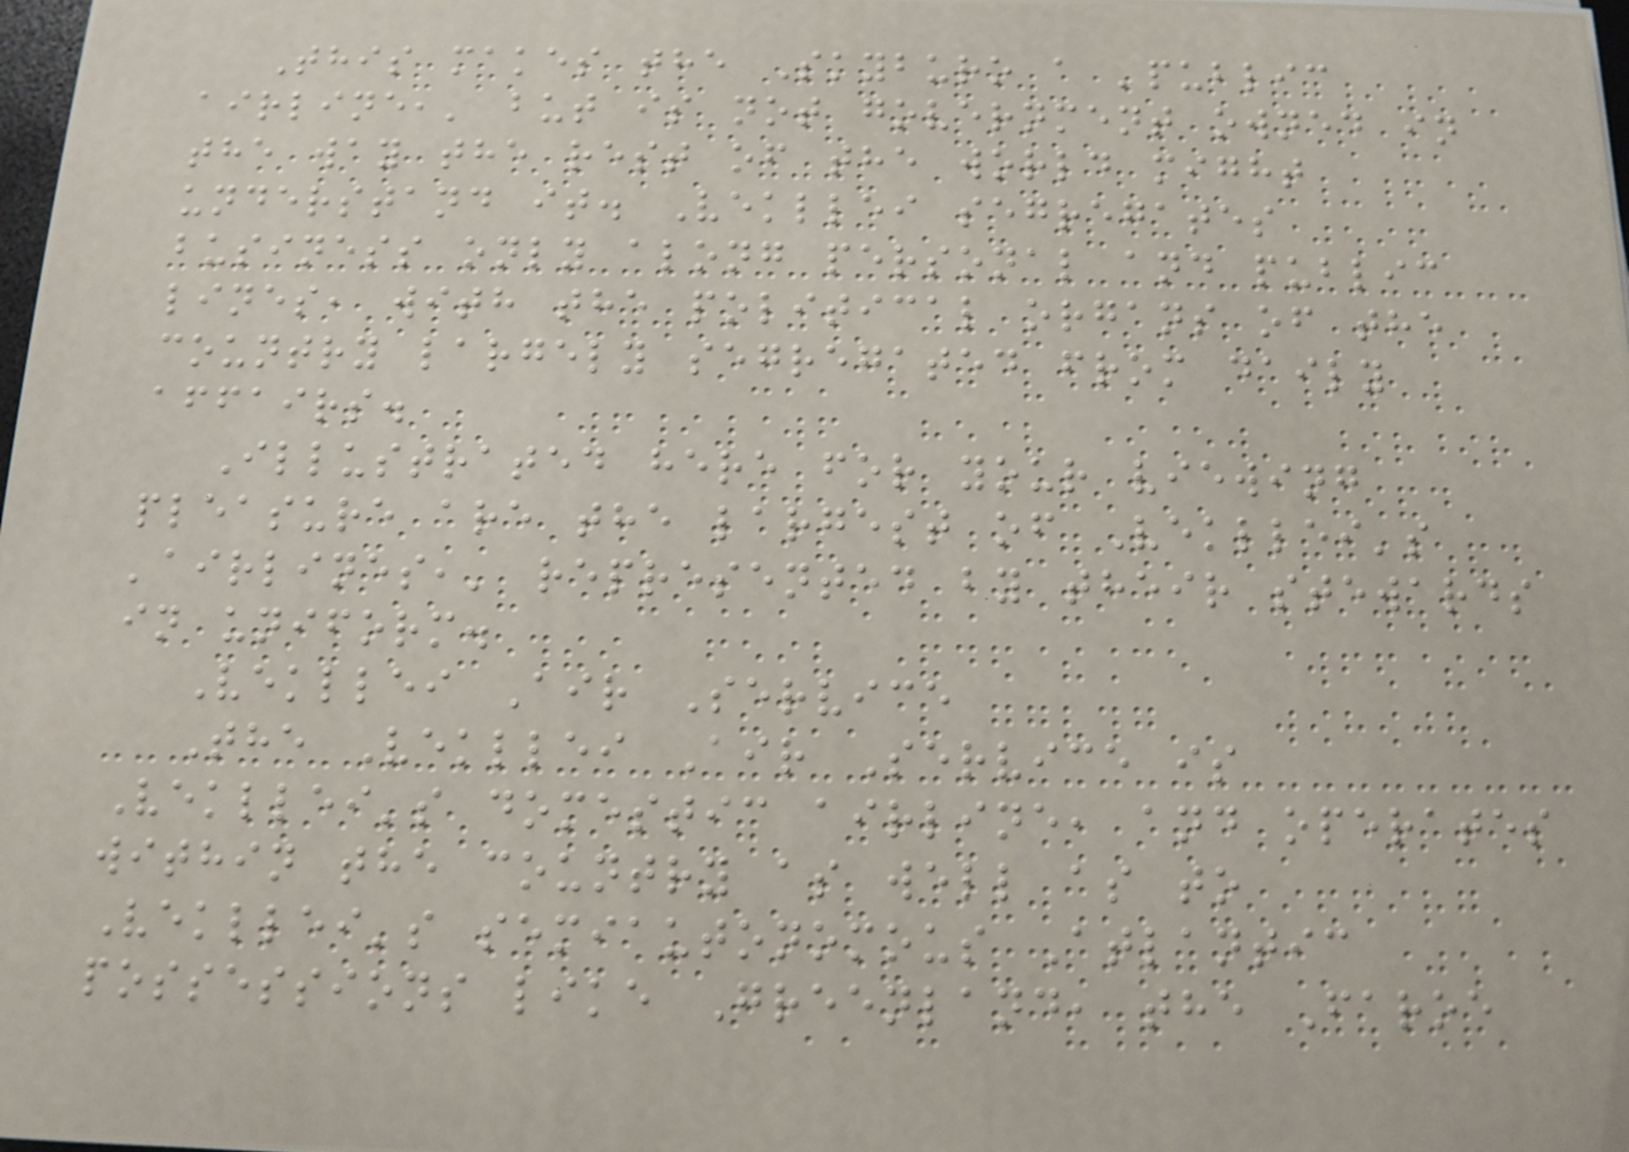This makes the Skyburo a 'public
airline,' but is not government owned in
the way the rest of the world might
understand it. Vekllei segregates
business only along personal and public
lines, with the political organs of the
country largely segregated from daily
affairs.
Illustrated here for your viewing
pleasure are the largest of Vekllei's
'airlines,' represented by their stewards
in uniform.
Vekllei Air Service
The Vekllei Air Service is
Vekllei's domestic airline, and operates
within the country as well as to
Vekllei's semiautonomous Atlantic
possessions like Greenland, the Faroe
